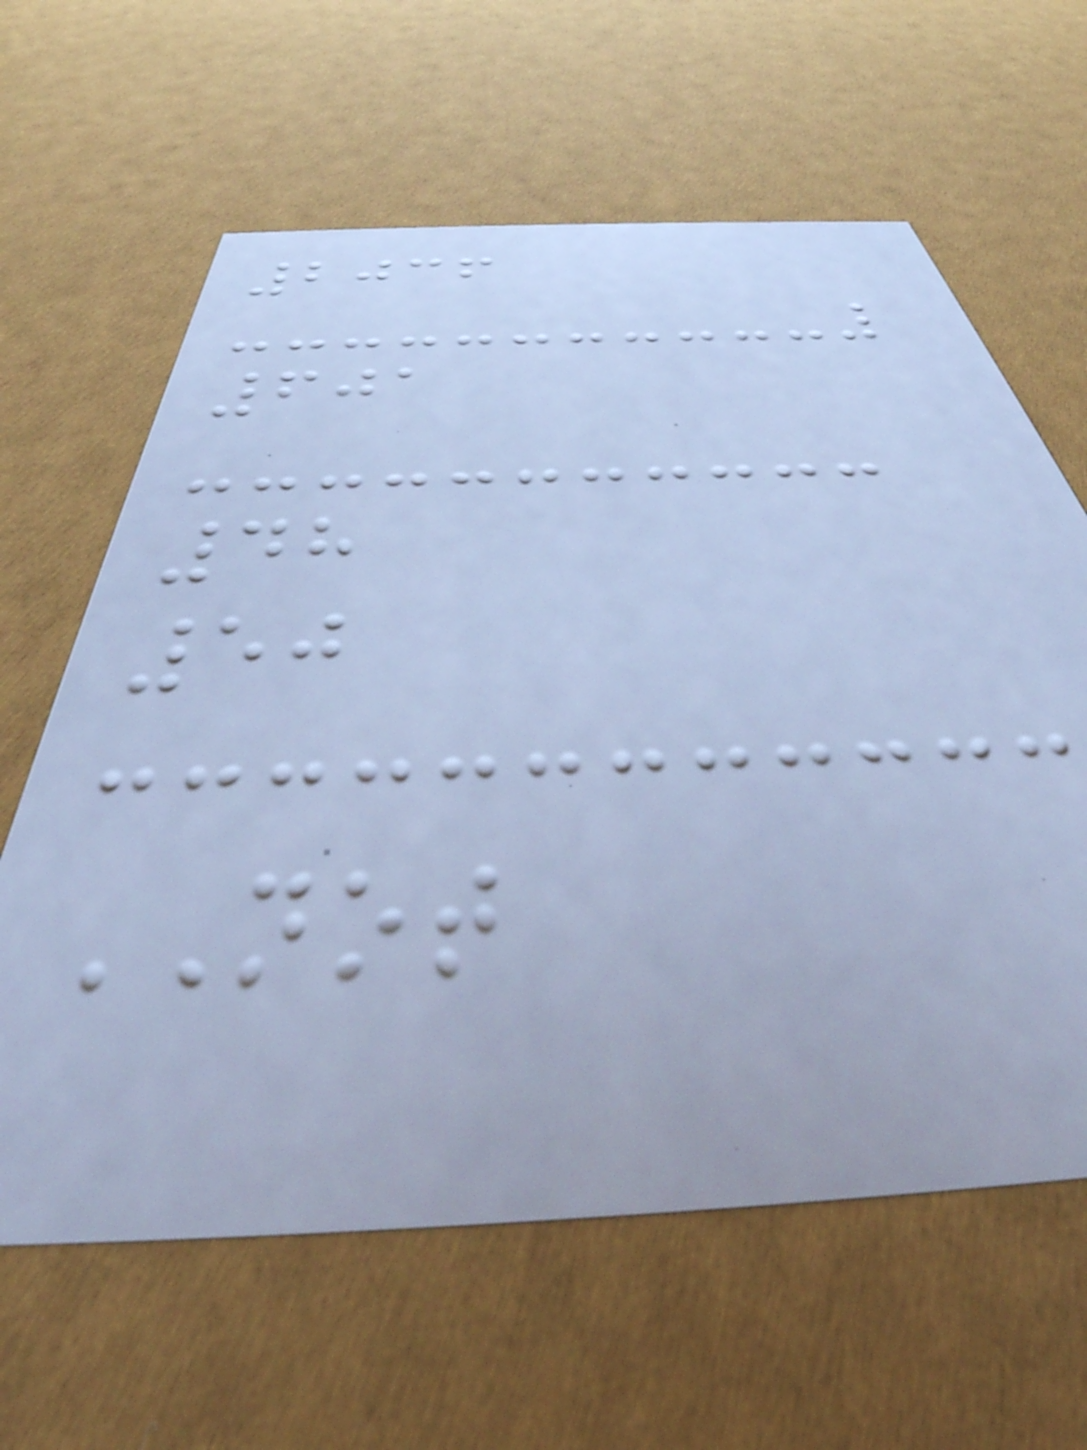2036
601
48
50
NOT
